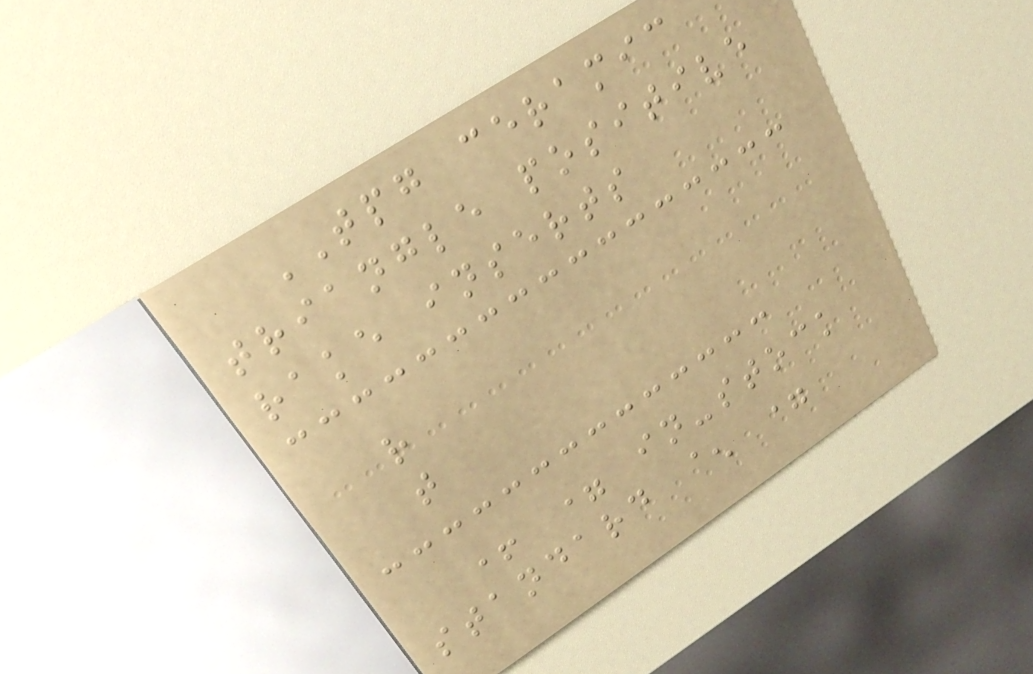TPG ceramic
triangle positive
rake inserts
r
t
+ = in-stock
standard ^ =
